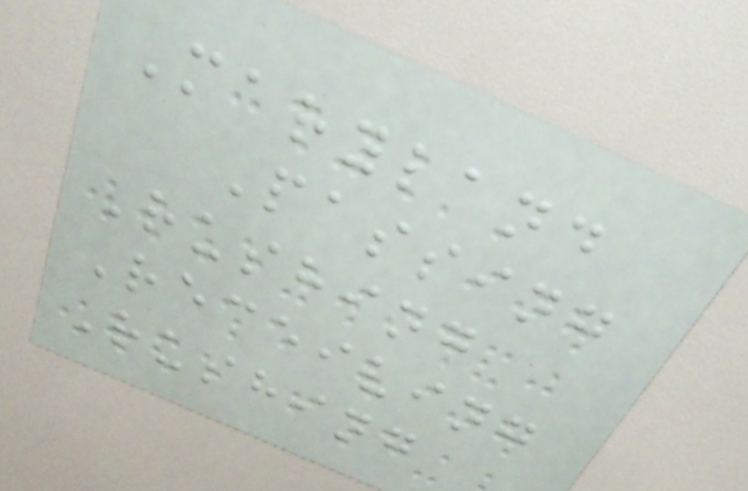Maryland
Passing
Rushing
Receiving
Rushing
